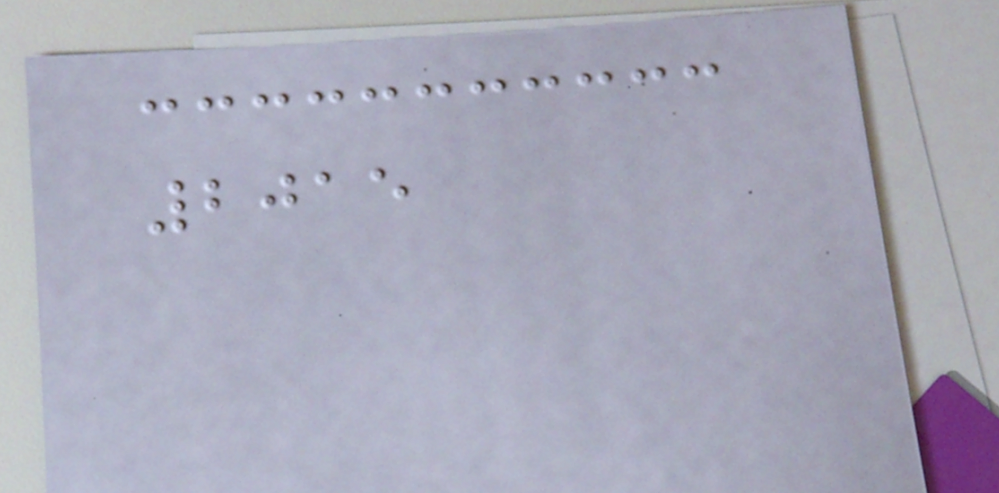2015
